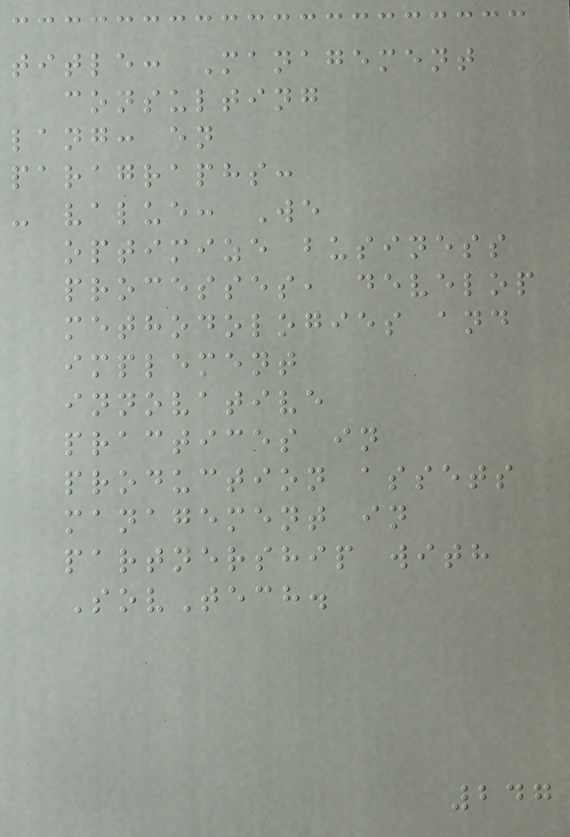title: Management
consulting
lang: en
paragraphs:
- value: We
optimize business
processes, develop
methodologies and
implement
innovative
practices in
production assets
management in
partnership with
SovTech.
247
